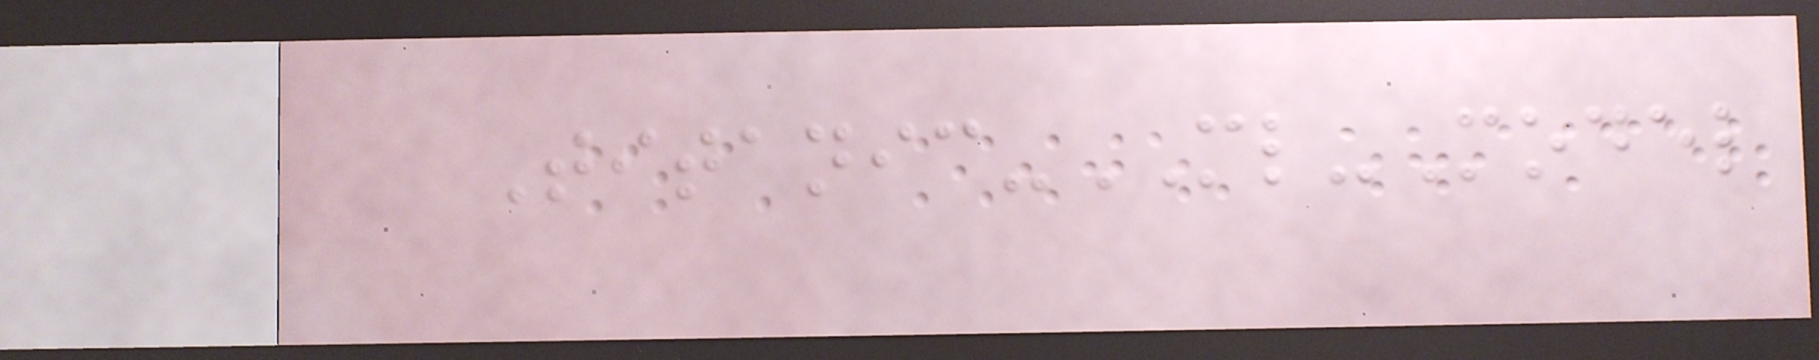Titanic-ML-Model
